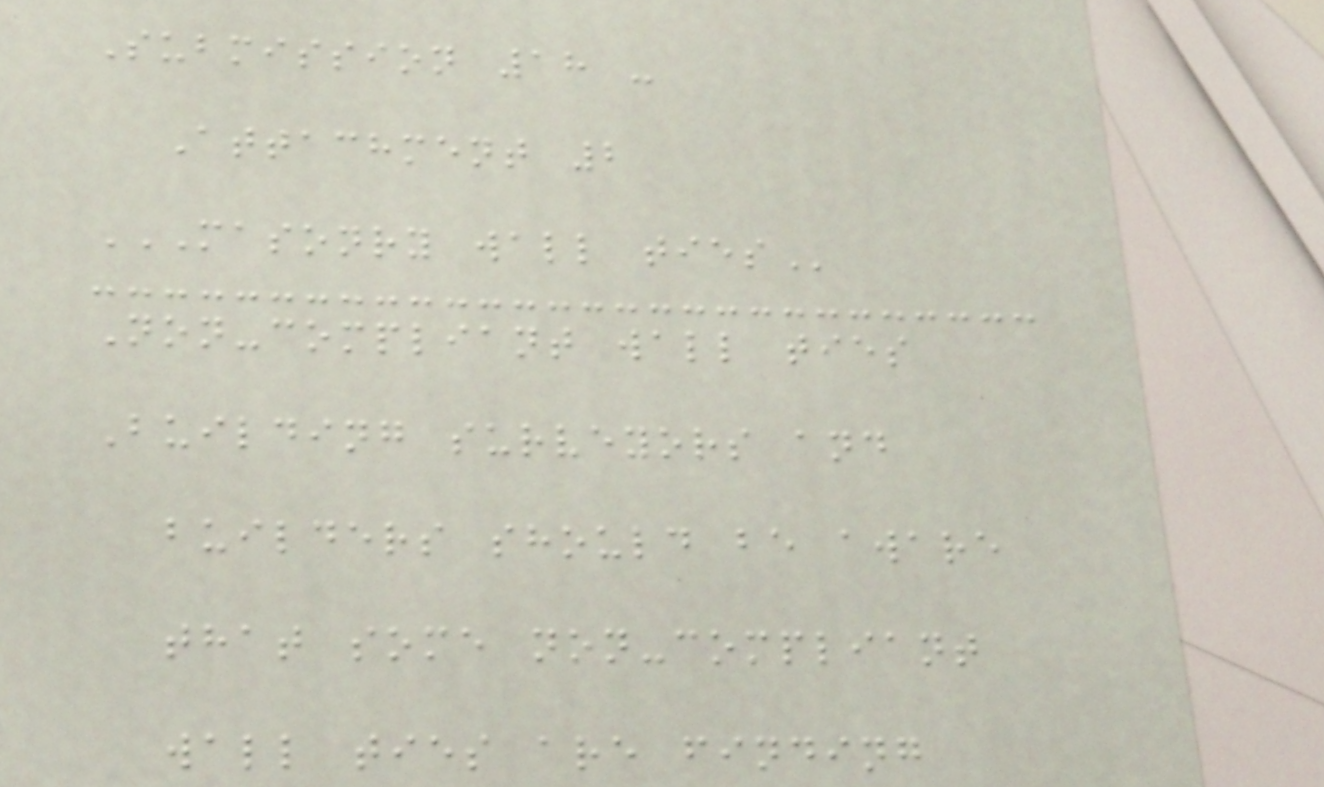Submission 18 -
Attachment 2
MASONRY WALL TIES
Non-compliant wall ties
Building surveyors and
builders should be aware
that some non-compliant
wall ties are finding
